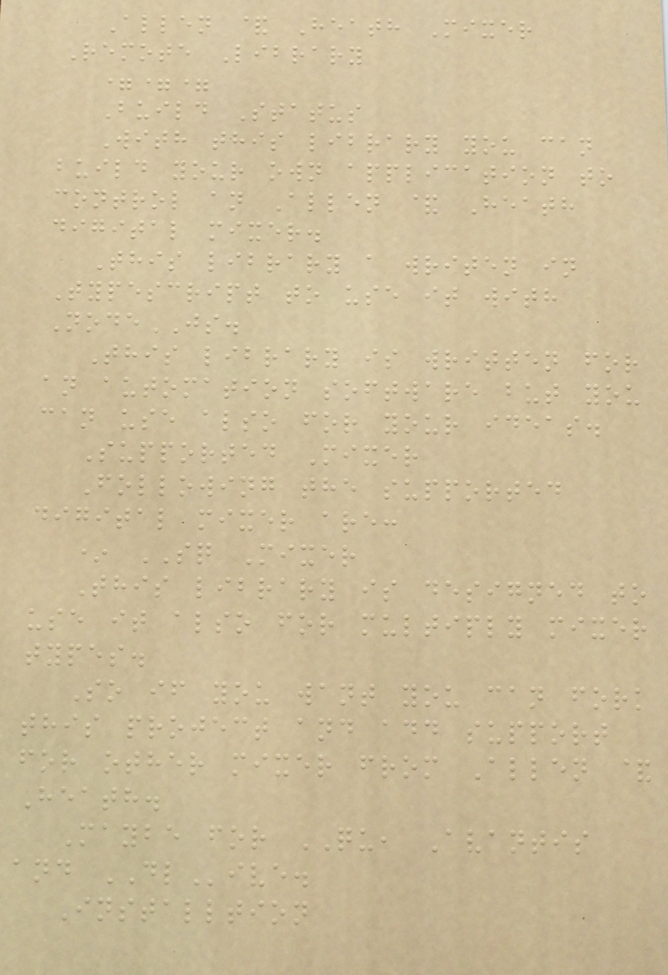Allen & Heath Mixer
Remote Library
===
Build Status
With this library you can
build your own application to
control an Allen & Heath
digital mixer.
This library a writen in
Typescript to use it with
NodeJS.
This library is written for
an automation software but you
can use also for your ideas.
Supported Mixer
Following the supported
digital mixer are:
* SQ Mixer
This library is designed to
use it also for multiply mixer
types.
So if you want you can fork
this project and add support
for other mixer from Allen &
Heath.
Maybe for QU, Avantis
and DLive.
Installtion
